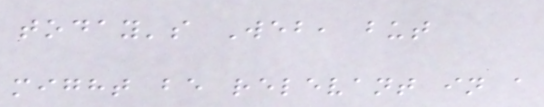today's Web, but
might be relevant in a
